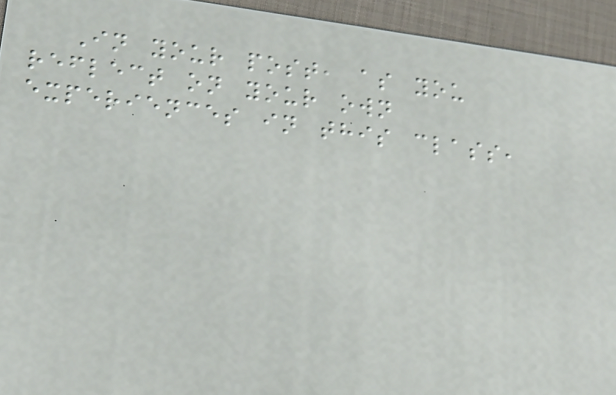In your post, as you
reflect on your own
experiences in this class,
